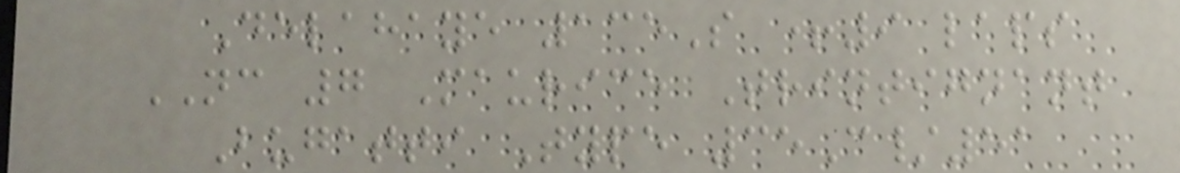Delahaye 135S +9 laps
NC 7 Maurice Trintignant
Bugatti Type 35C/51
